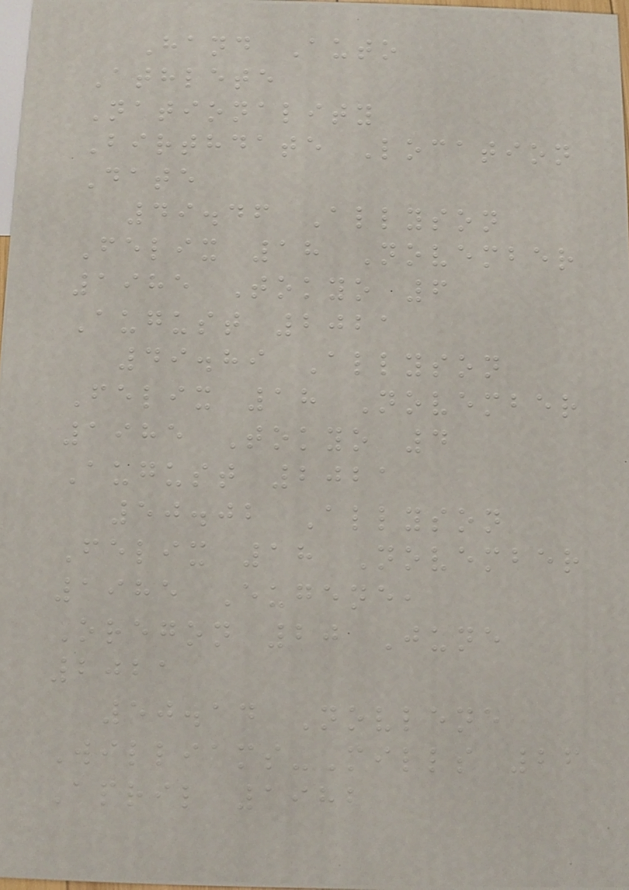Hand Auto
Athlete
Nationality
Birthdate Location
Date
49.46 Allyson
Felix 18 November
1985 Tokyo 6
August 2021
49.89 Allyson
Felix 18 November
1985 Tokyo 4
August 2021
50.02 Allyson
Felix 18 November
1985 Eugene,
Oregon 20 June
2021
50.14 Novlene
Williams-Mills 26
April 1982
